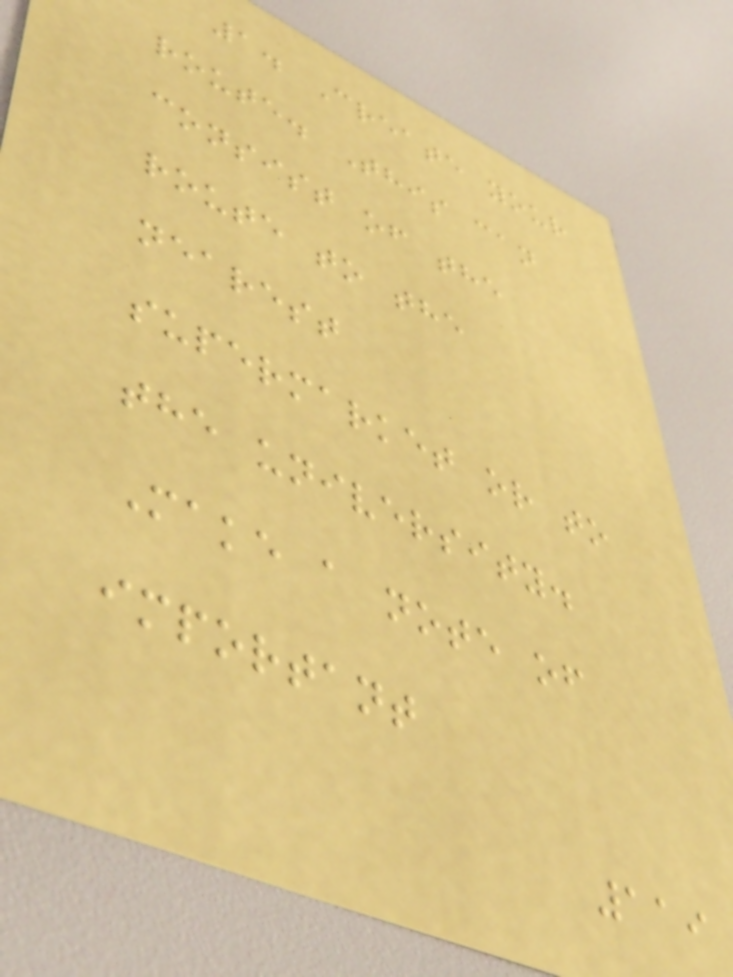1. Create your
route. This can
consist of the
route to the
nearest
supermarket or to
the university.
Make a note of
important
119
